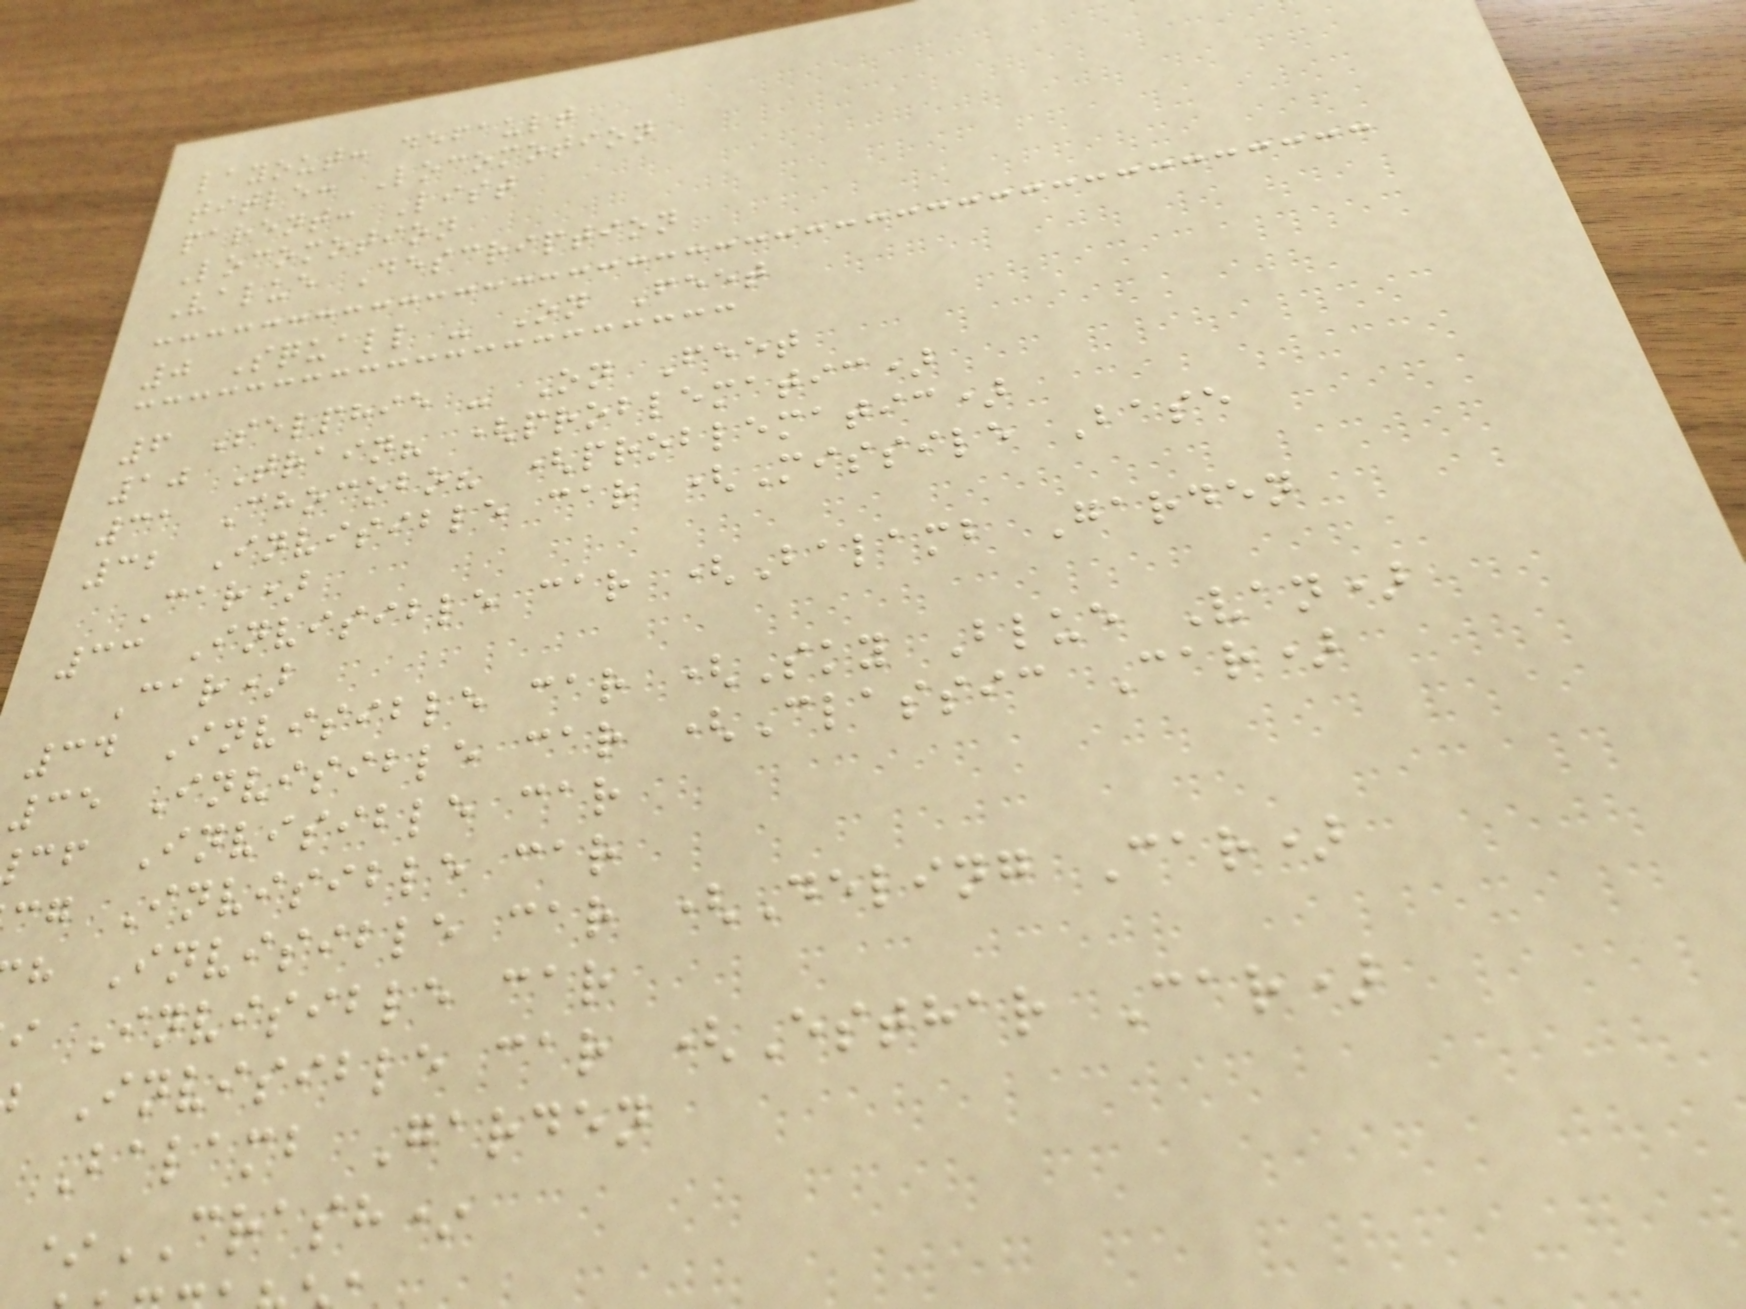layout: default
title: Locomotion
parent: List
Locomotion
Value Description
0 Squall - On Feet
6 Selphie - On Feet
10 Train? (problematic)
31 Chocobo? (problematic)
32 Invisible car (Missile Base
Car)
33 Invisible car (Balamb Garden
Car)
34 Invisible car (Sky Blue Van)
35 Invisible car (Classic Car)
cf Invisible car
cg Invisible car
h Invisible car (Deling Car)
i Invisible car
Invisible car (Esthar Car)
Balamb Garden
*CRASH*
